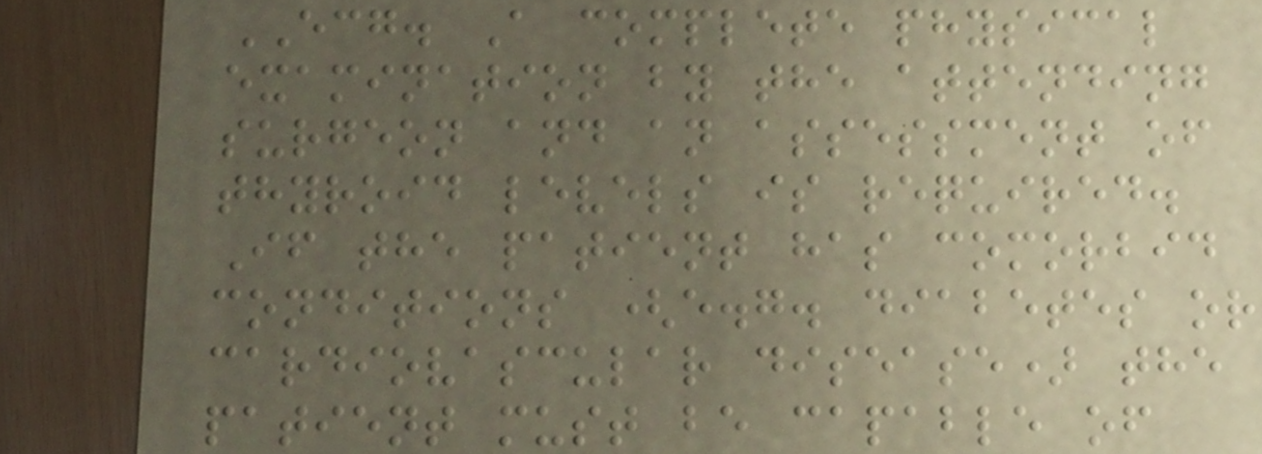ECG. A complete physical
examination by the attending
surgeon and an assessment of
thyroid levels is required.
If the patient has comorbid
conditions (e.g. diabetes or
cardiovascular disease) the
patient must be capable of
